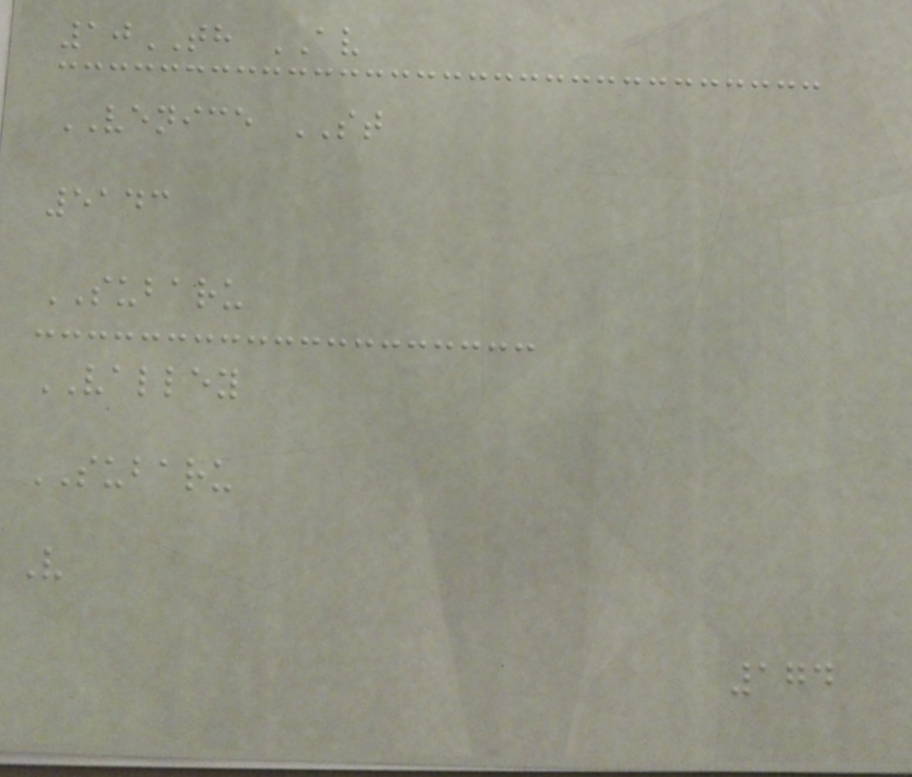10TH AV
VENICE ST
5143
SUBARU
VALLEY
SUBARU
V
174
